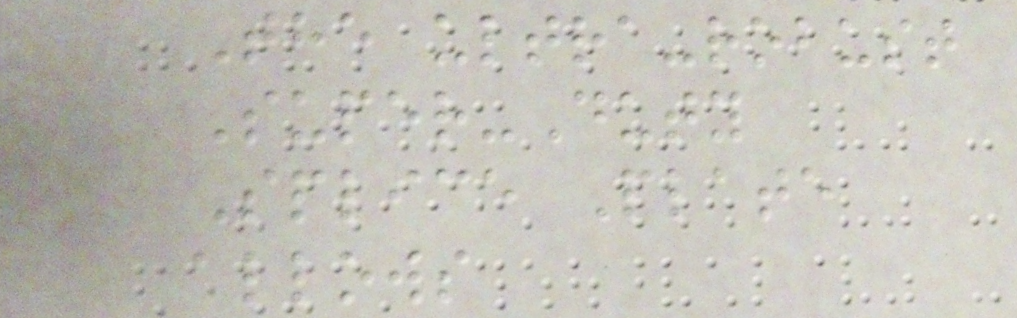The ultra-robust
Super-Duty
Splice Plate
allows
